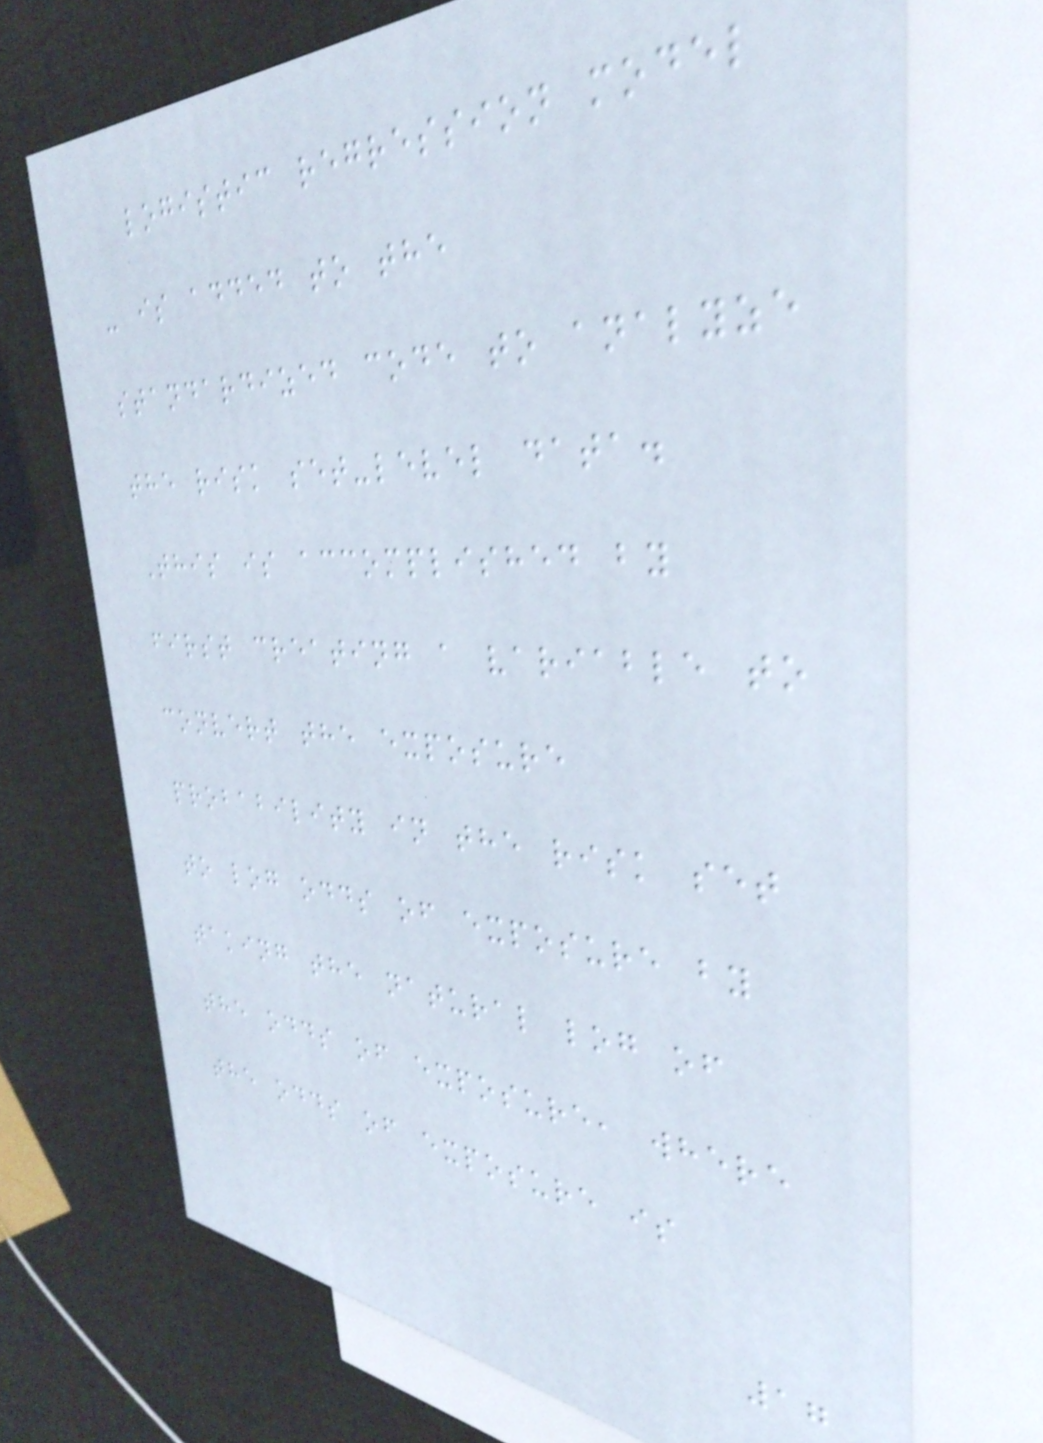logistic regression model
- is added to the
standardized code to analyze
the risk set-level data.
This is accomplished by
first creating a variable to
convert the exposure
probability in the risk set
to log odds of exposure by
taking the natural log of
the odds of exposure, where
the odds of exposure is
17
